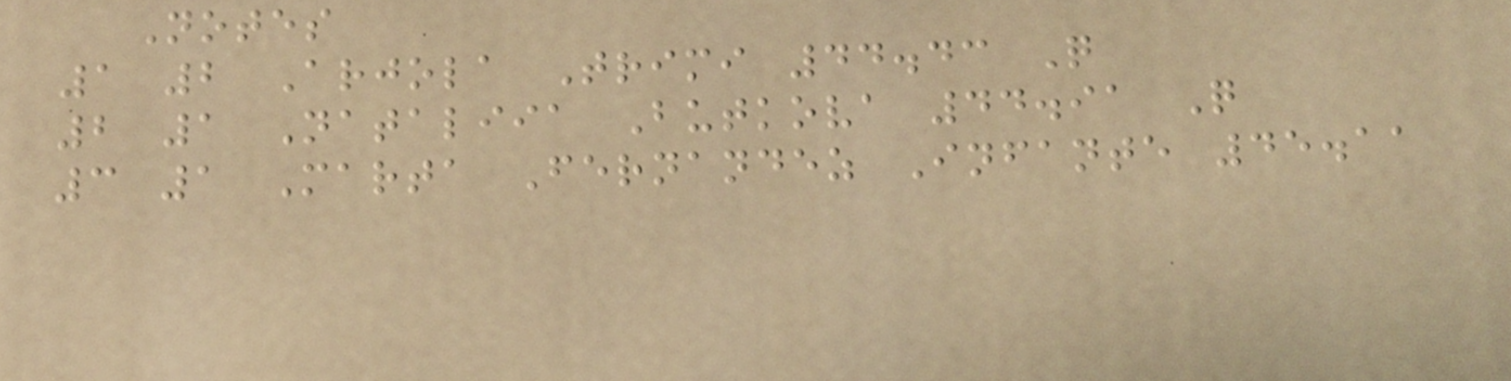Notes
1 2 Arjola Trimi 44.43 Q
2 1 Nataliia Butkova 44.91 Q
3 1 Marta Fernandez Infante 45.11
